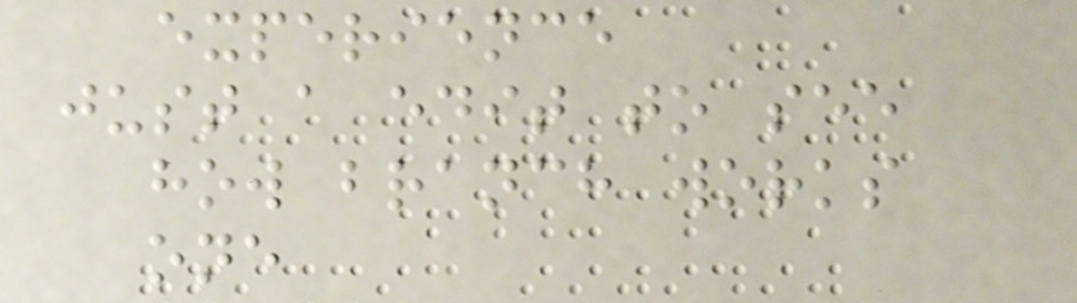experience
just a edit to see
how branch works
one
